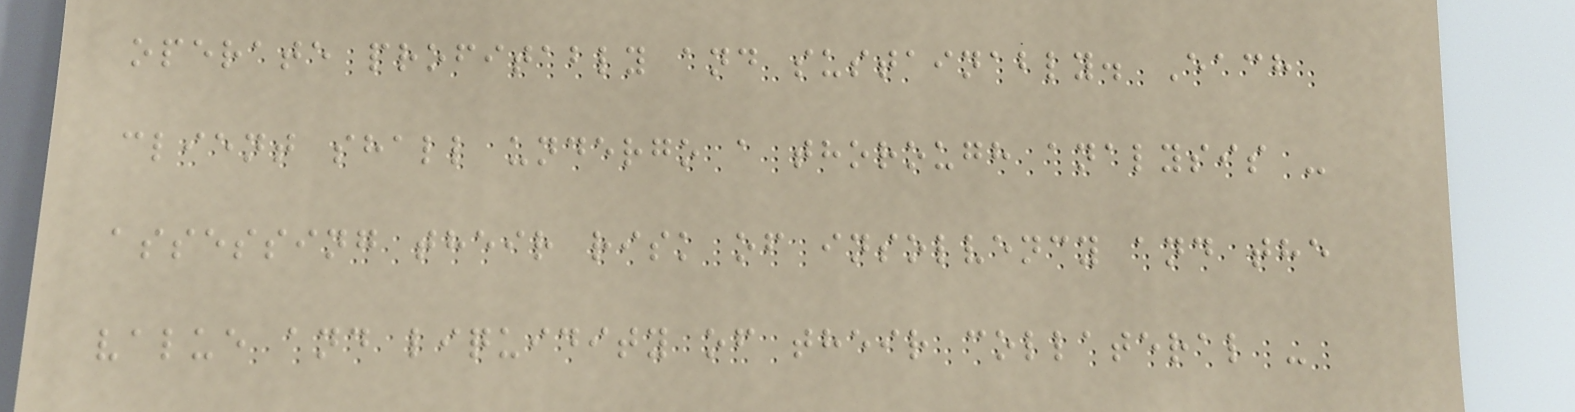operate profitably and sustainably. Each
client shall undergo a thorough analysis -
assessing their risk of insolvency and the
value and liquidity of their collateral -
